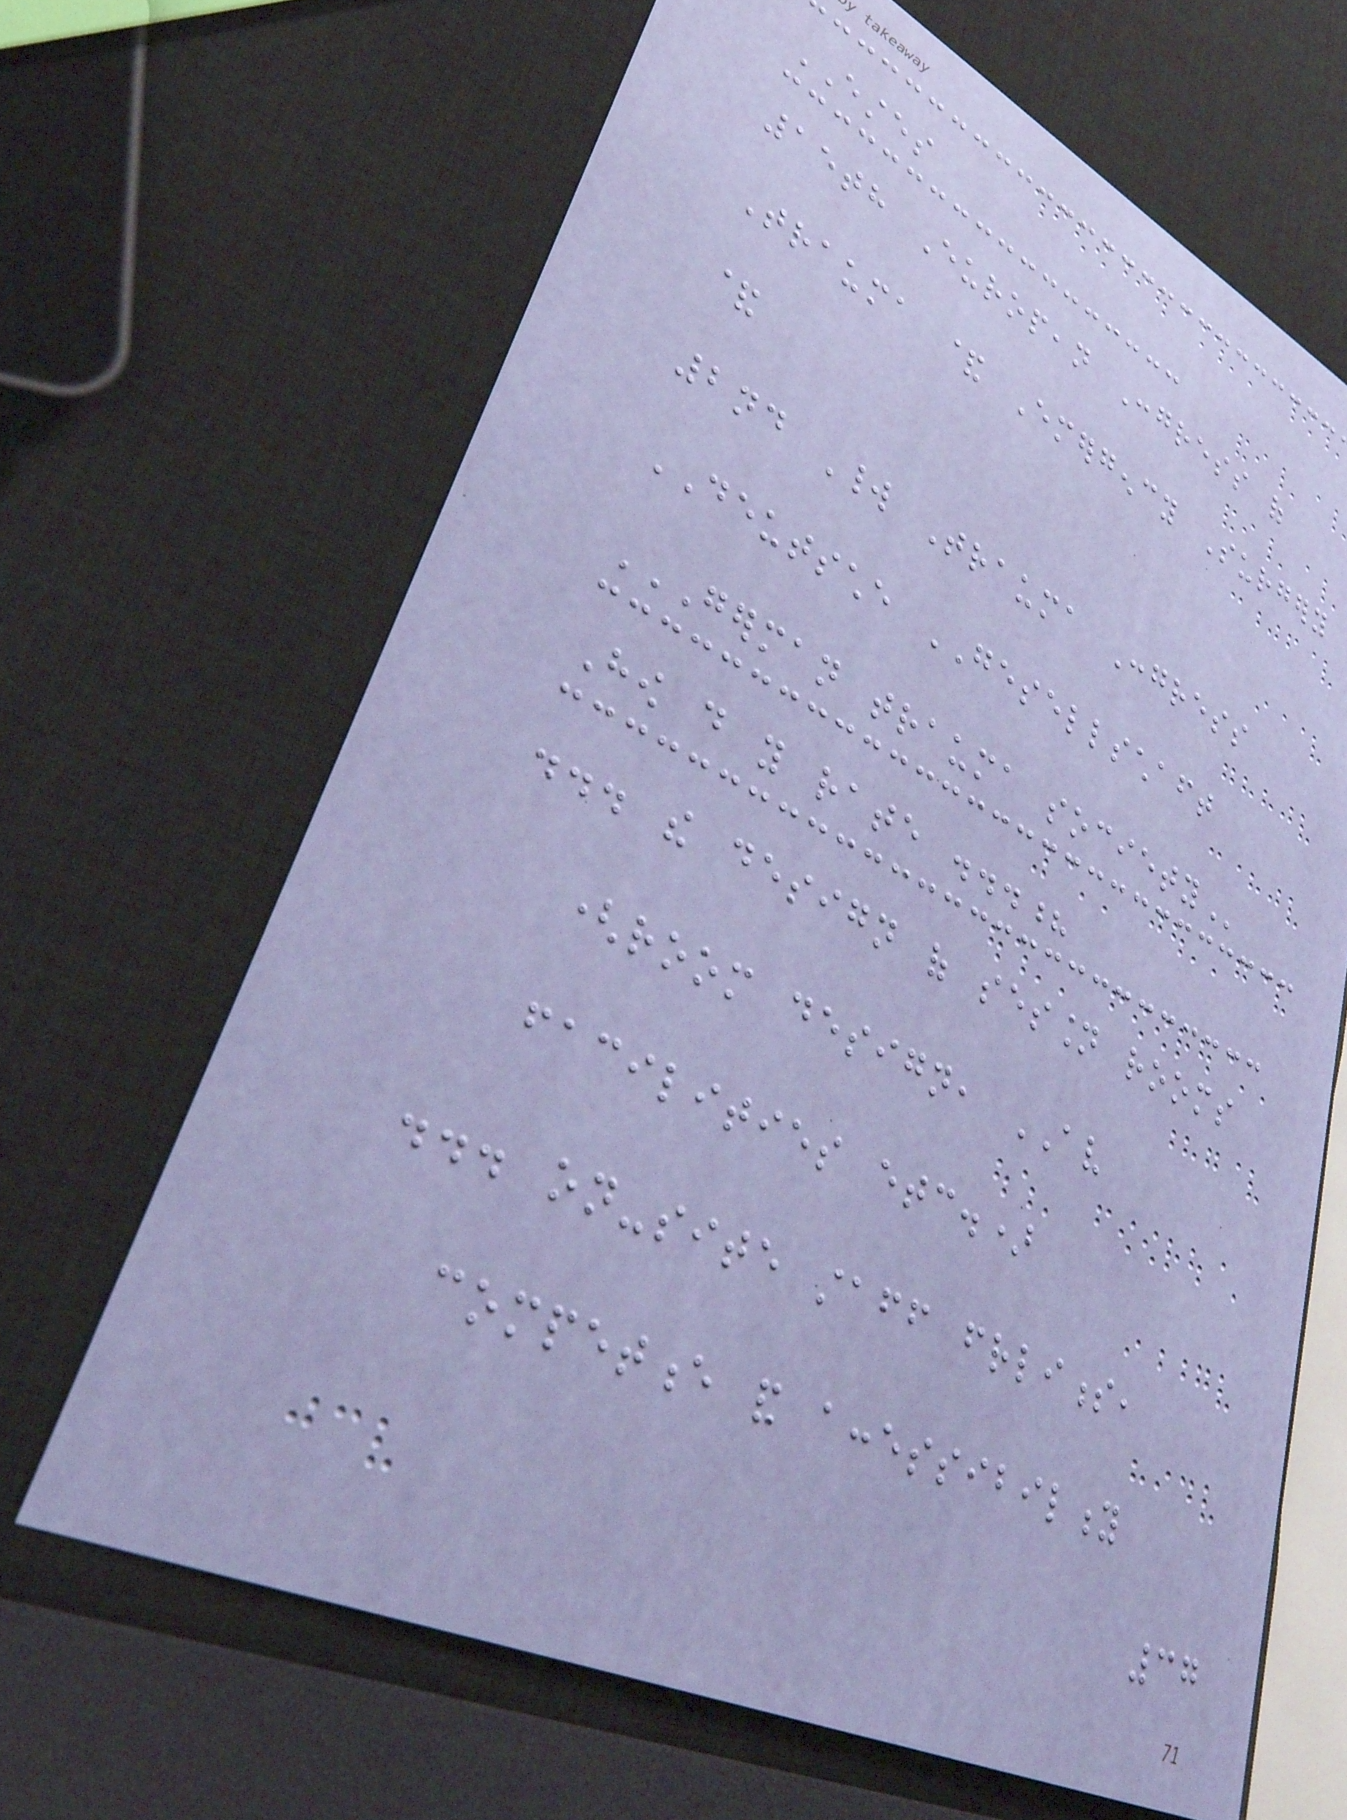ESTES
15th European Congress of
Trauma & Emergency Surgery
&
2nd World Trauma Congress
DEUTSCHE GESELLSCHAFT
GERMAN TRAUMA SOCIETY
How do you rate ...?
... the design of session rooms
(room design, AV
facilities etc.)
... on-site staff friendliness,
competence and accessibility
37
